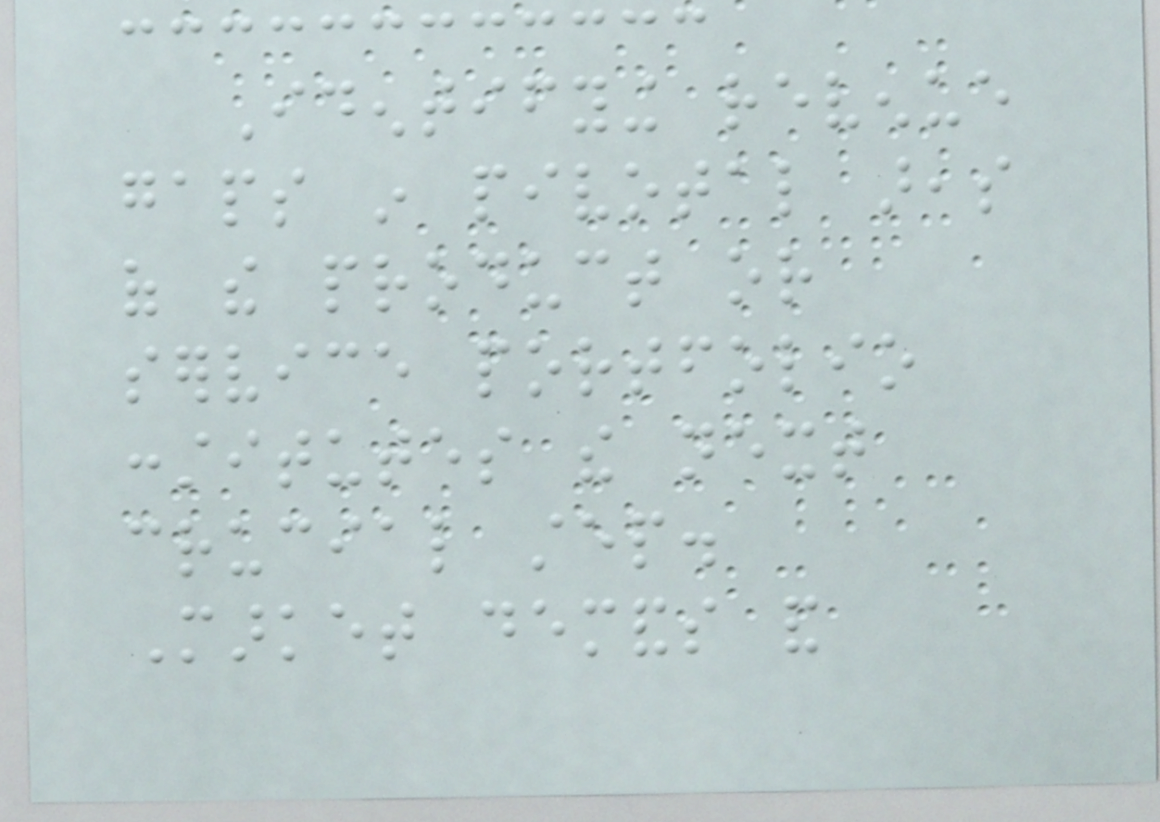Identifying revenue
gaps in pivotal areas
of the product or
service portfolio
constitutes the next
crucial step.
Market demands and
